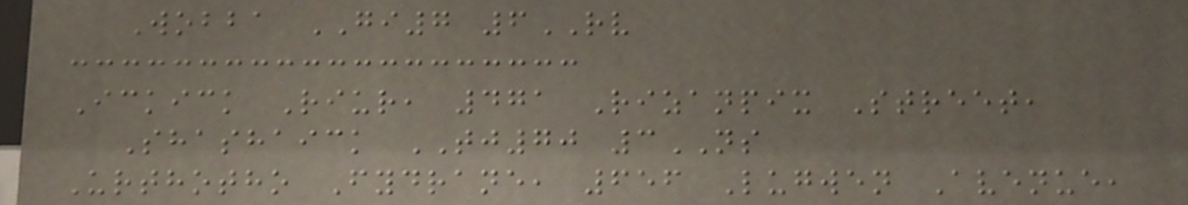Wobba GI7 6RV
Ickick Riur, 471 Rizanpix Street,
Shashaick TJ70 3NS
Urthotho Fydrane, 656 Lugwen Avenue,
